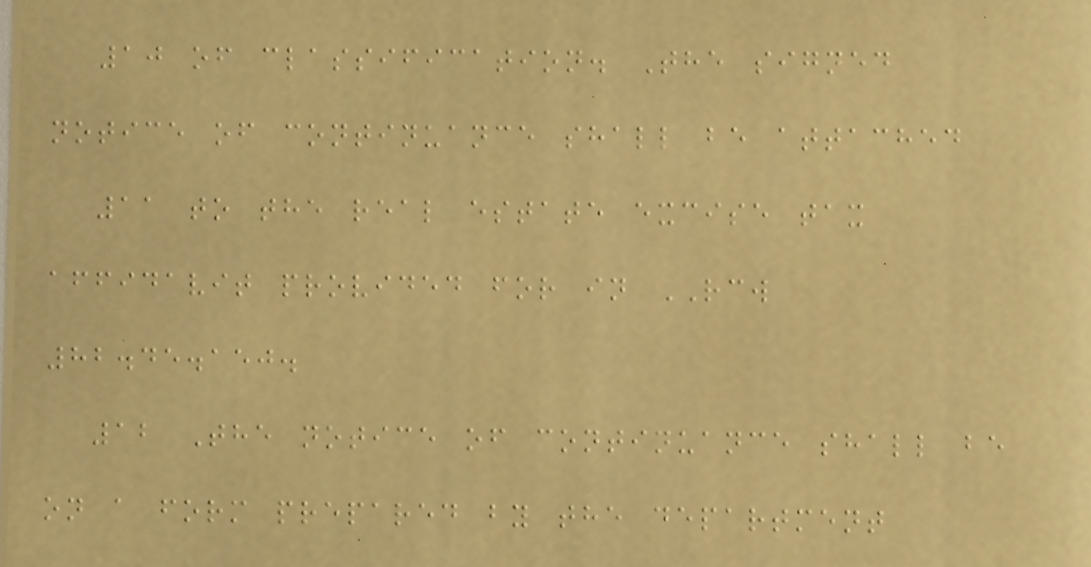10 of classification. The signed
notice of continuance shall be attached
11 to the real estate excise tax
affidavit provided for in RCW
82.45.150.
12 The notice of continuance shall be
on a form prepared by the department
